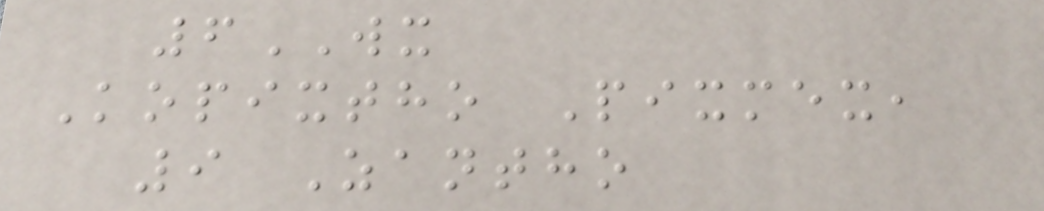6WX
Kopixtho Pixmex,
9 Zantho
